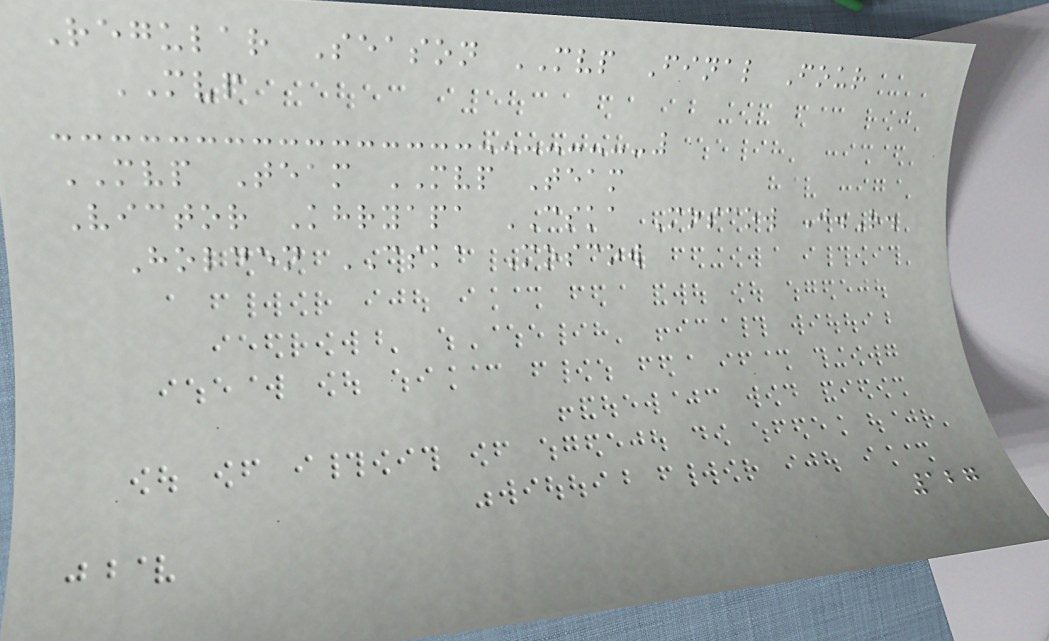Regular Season MVP Final Four
MVP
MVP Team MVP Team
Victor Khryapa CSKA Moscow J.R.
Holden CSKA Moscow
127
